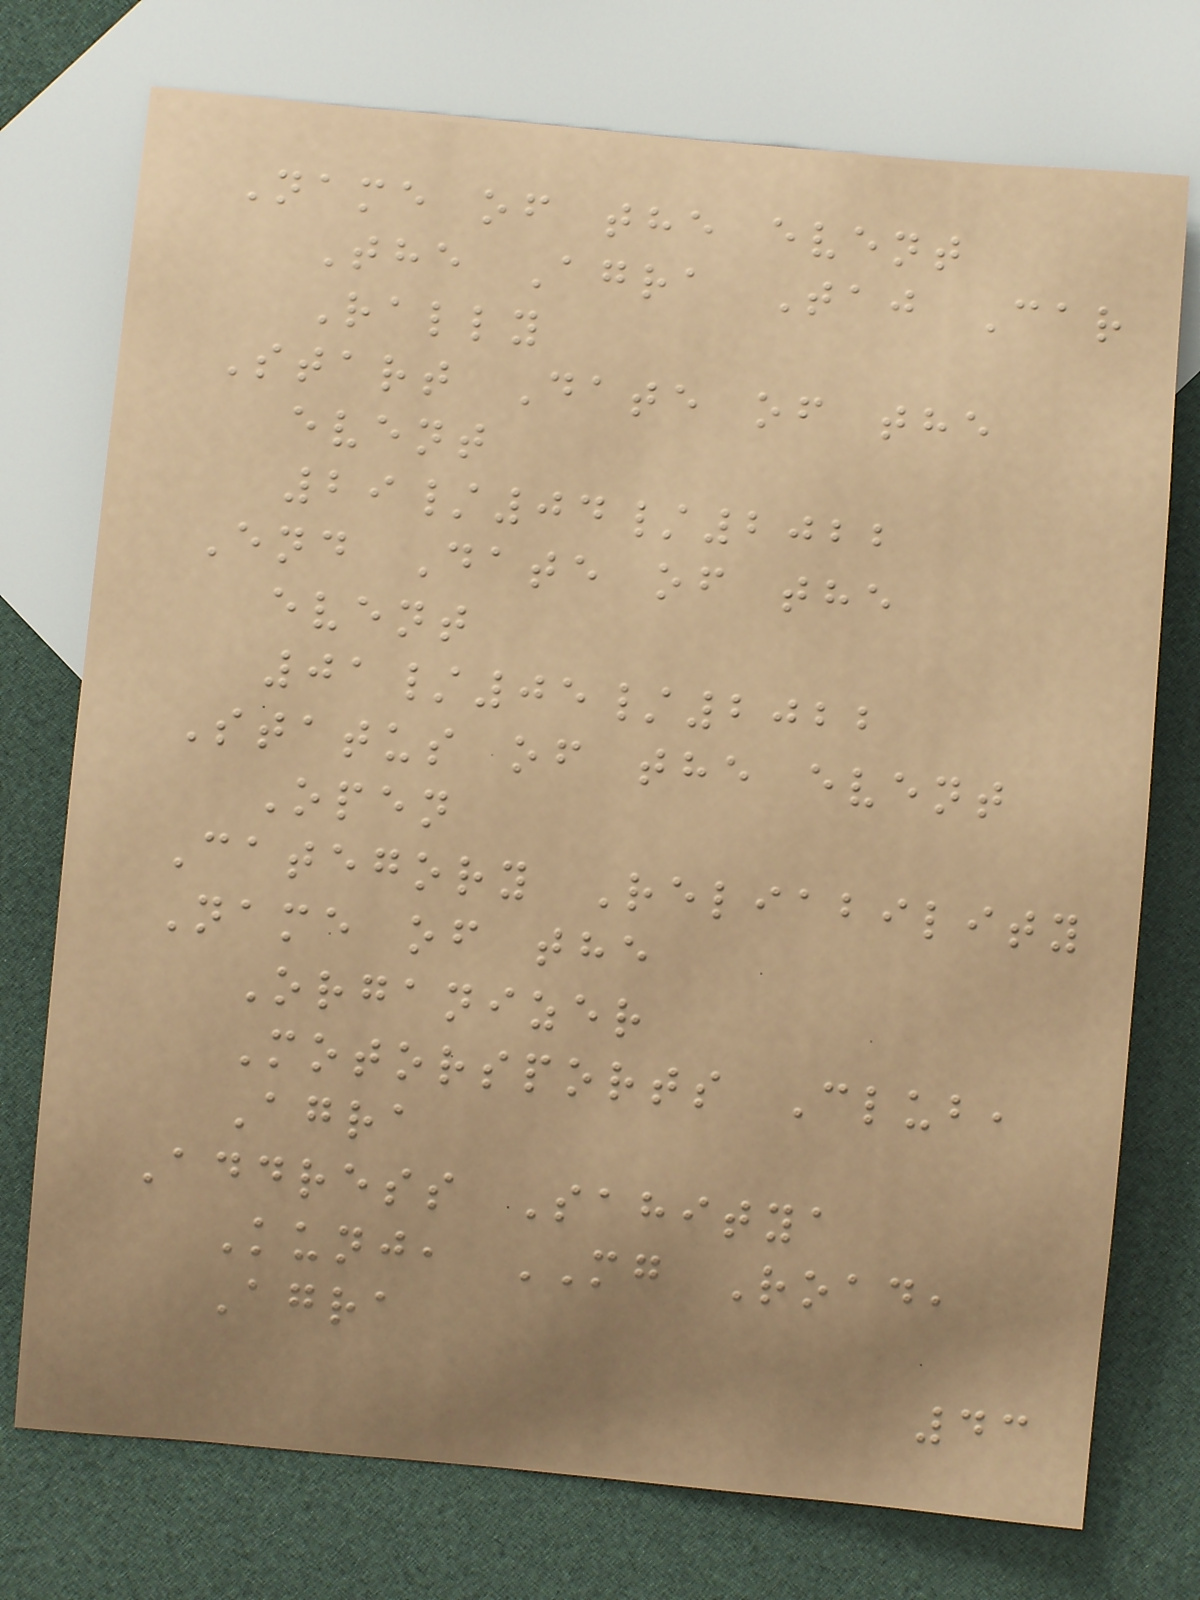Name of the event
The Agra Taj Car
Rally
Start Date of the
event
29/04/2022
End Date of the
event
01/05/2022
Status of the event
Open
Category Reliability
Name of the
Organizer
Motorsports Club,
Agra
Address Sahitya
Kunj, MG Road,
Agra
43
